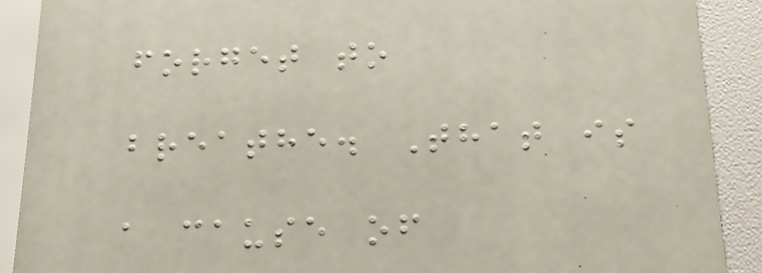forget to
breathe. That is
a cause of
